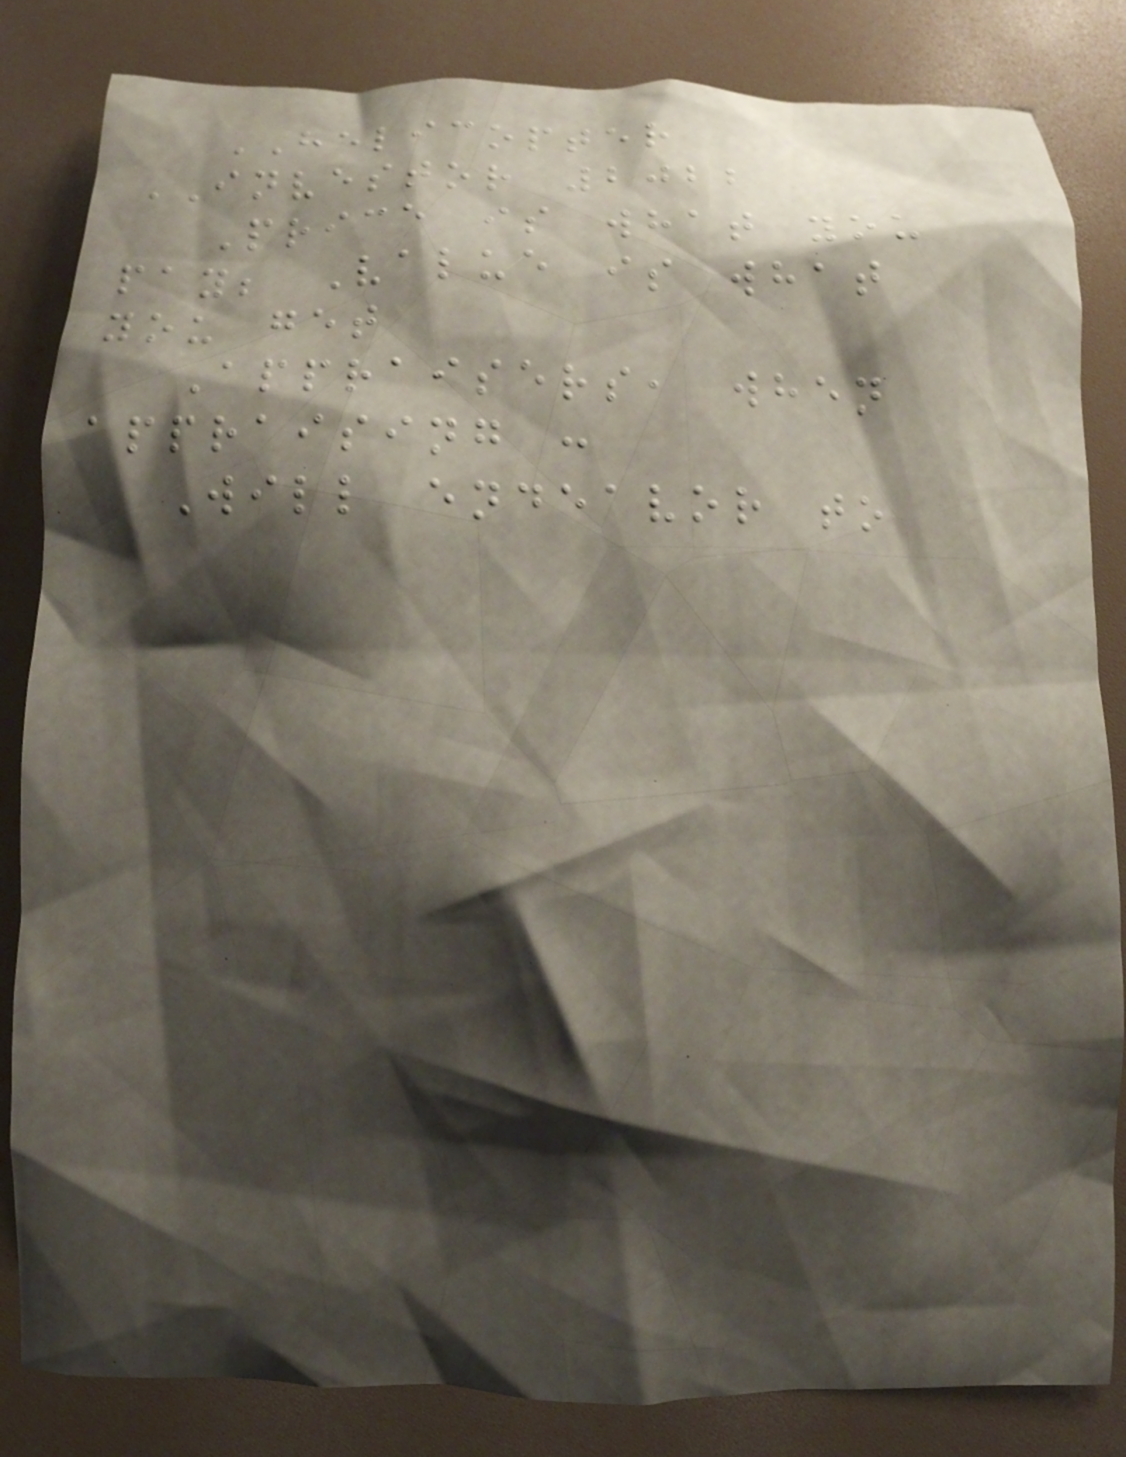HELICOPTER
INVESTOR 2022
Price is what you
pay; Value is what
you get
Appraisers, when
appraising :
Will endeavor to
